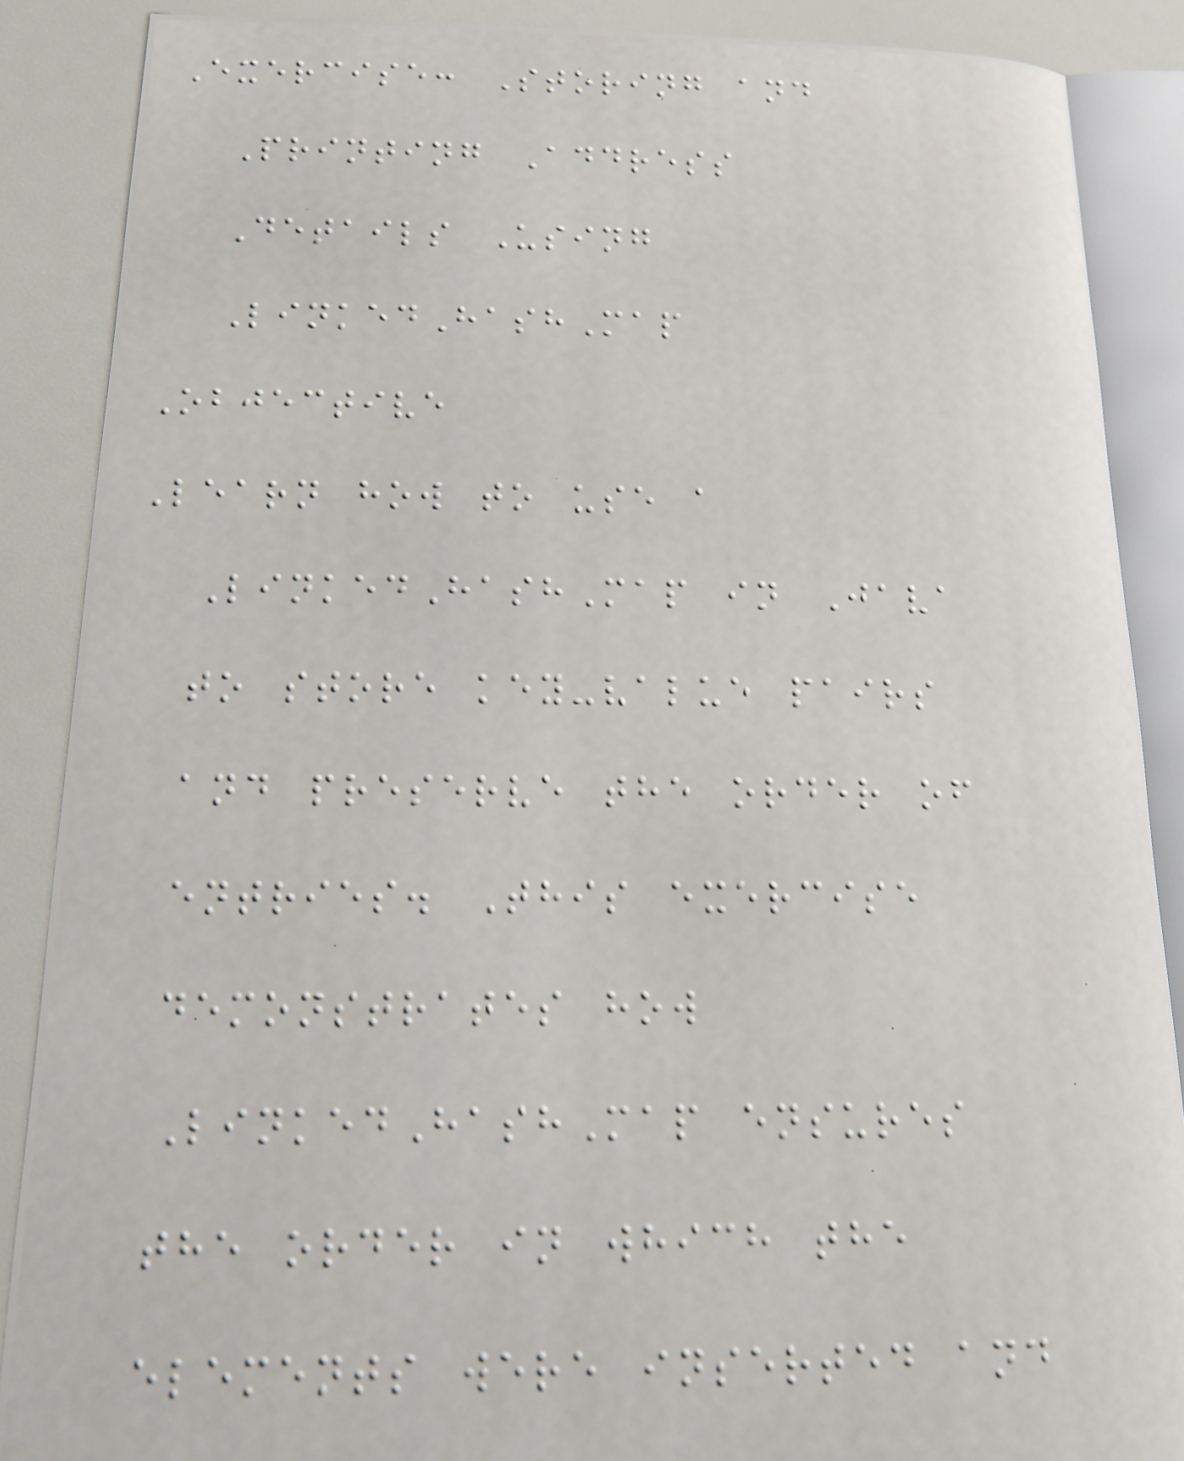Exercise: Storing and
Printing Address
Details Using
LinkedHashMap
Objective
Learn how to use a
LinkedHashMap in Java
to store key-value pairs
and preserve the order of
entries. This exercise
demonstrates how
LinkedHashMap ensures
the order in which the
elements were inserted and
